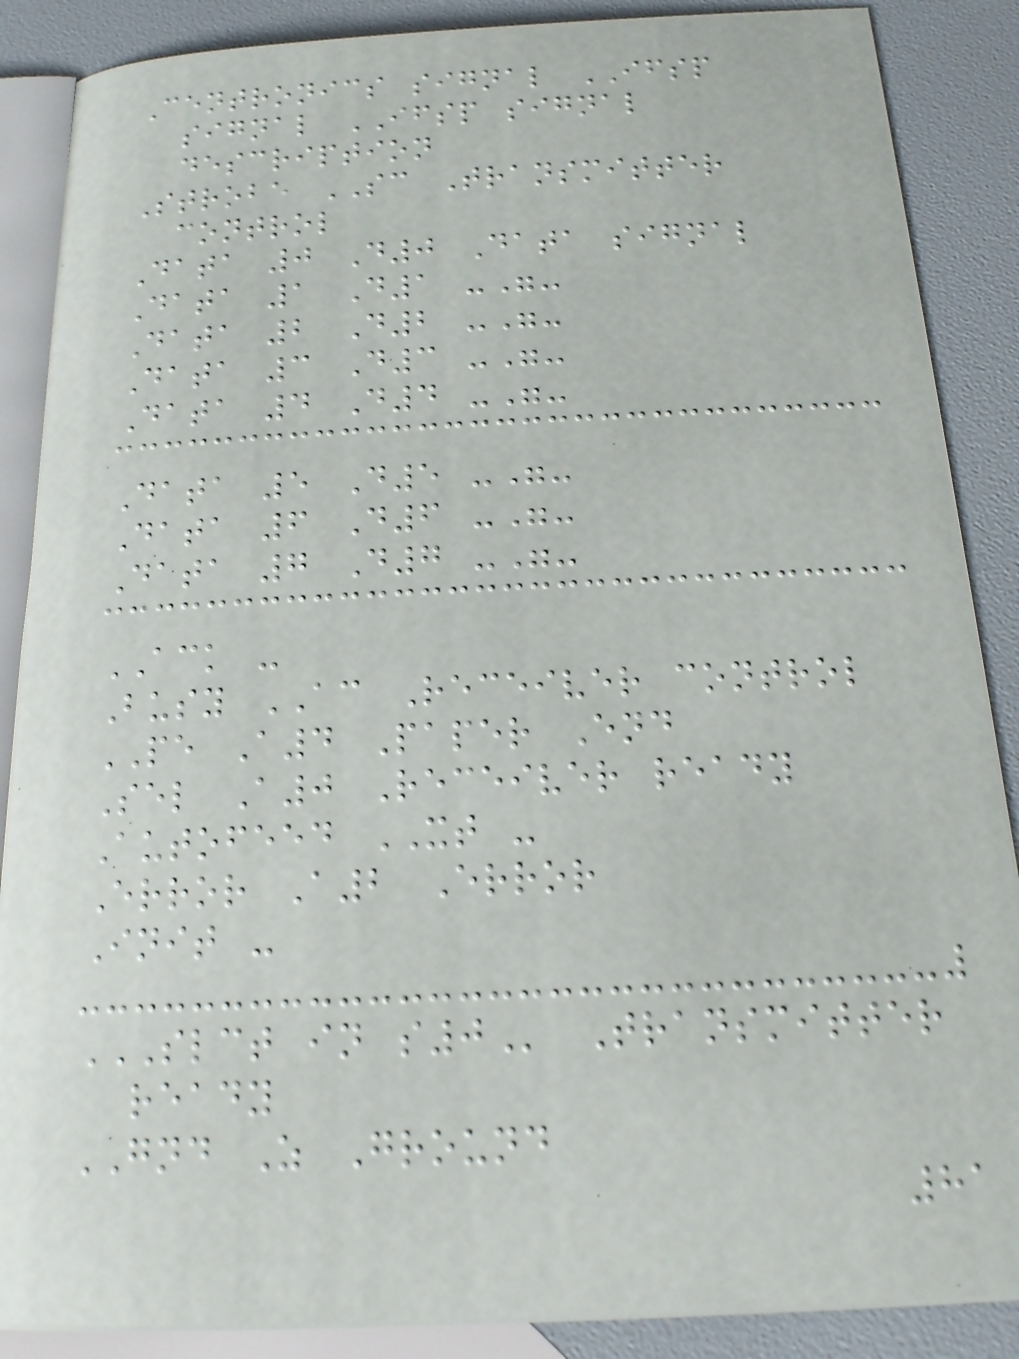Centronics signal IFSP
signal IFSP signal
description
Strobe SC Transmitter
control
Data 0 D0 Data signal
Data 1 D1 -"-
Data 2 D2 -"-
Data 3 D3 -"-
Data 4 D4 -"-
Data 5 D5 -"-
Data 6 D6 -"-
Data 7 D7 -"-
ACK -
Busy AC Receiver control
PE A4 Paper End
Sel A0 Receiver ready
Autofeed XT -
Error A2 Error
Init -
SLCT IN S0 Transmitter
ready
GND Z Ground
81
